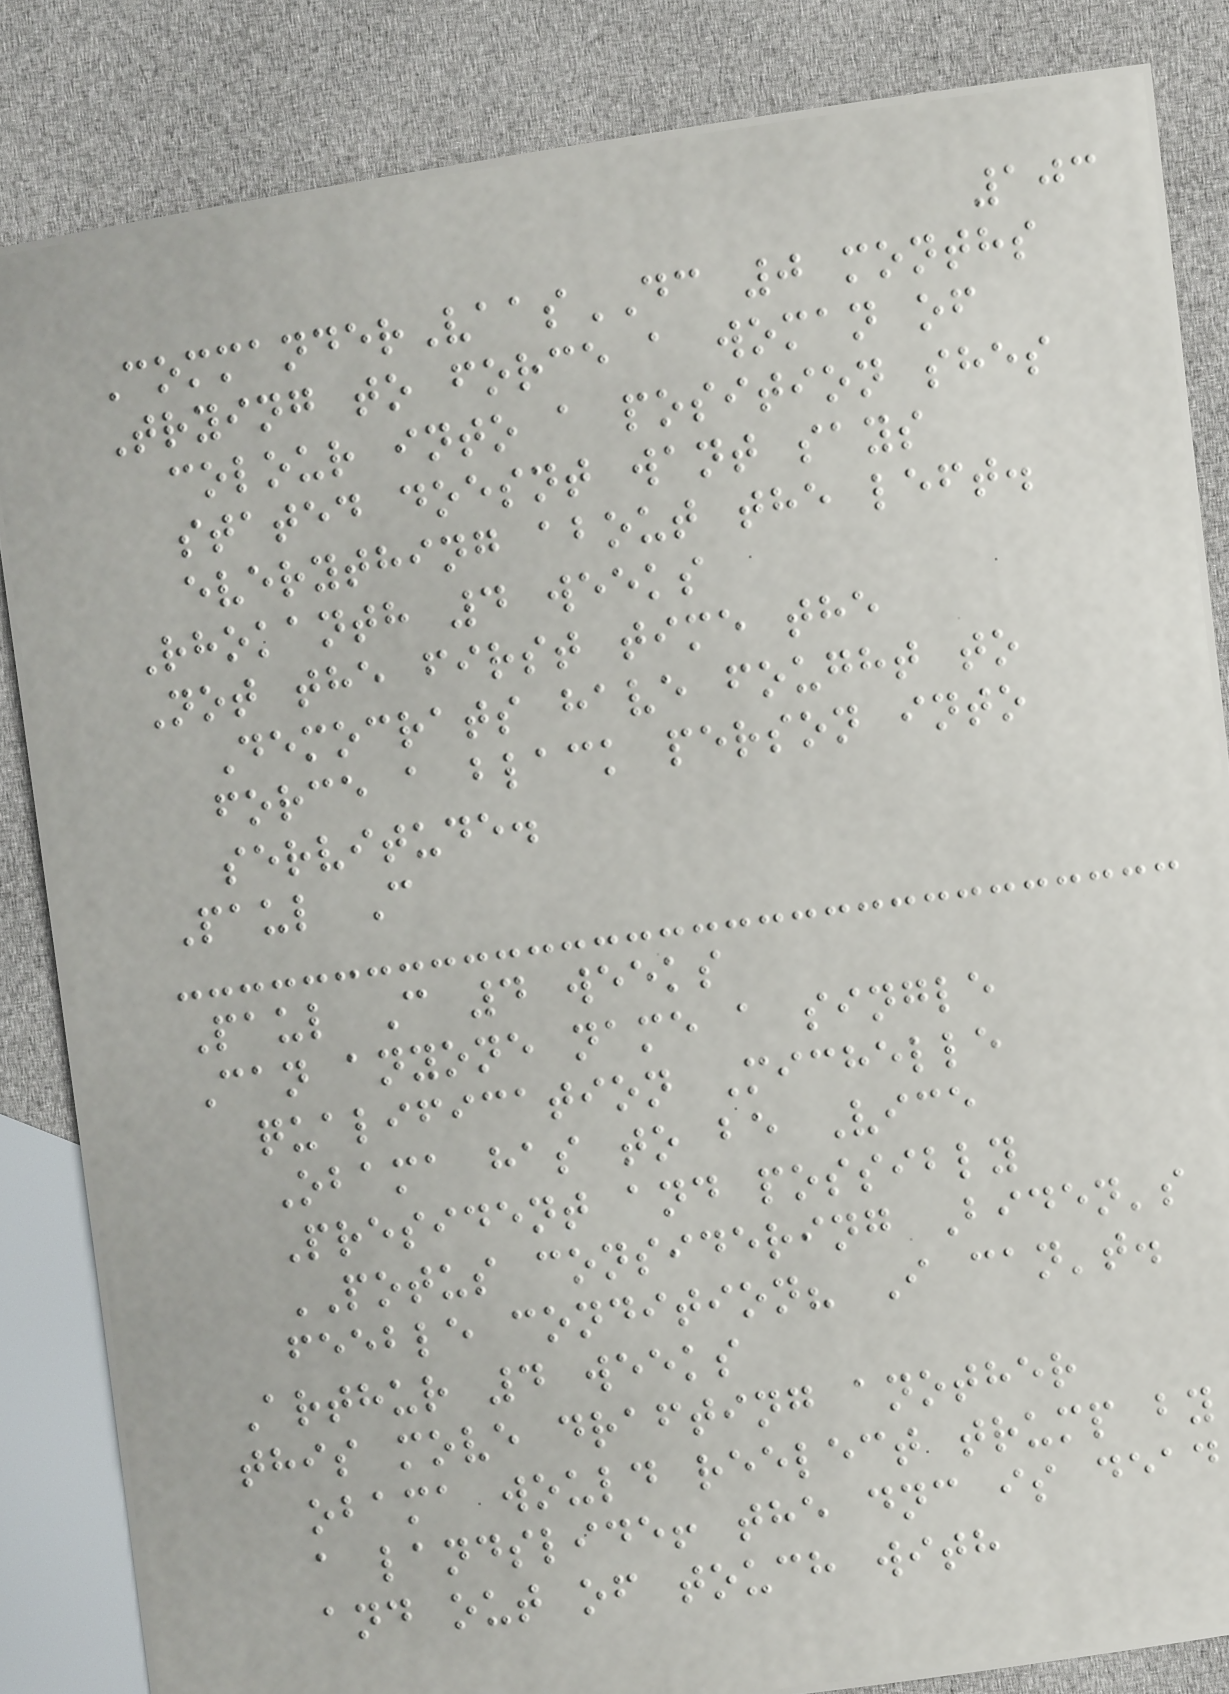103
CommanderVaasDC 0 months
Trying to force a woman of
colour into a position shes
stated doesnt want says
everything about the left.
Rhokanth 4 weeks
Not the first time the
Democrats have fought to
force a black person into
servitude.
Paul C
Paul C 4 weeks
Can anyone name a single
qualification Michelle
Obama has to be Vice
President and possibly
POTUS considering Biden's
feeble condition? I can't.
Arthur 4 weeks
this move drafting another
obama would reelect trump by
a landslide! the dnc is dead
and out of touch with
